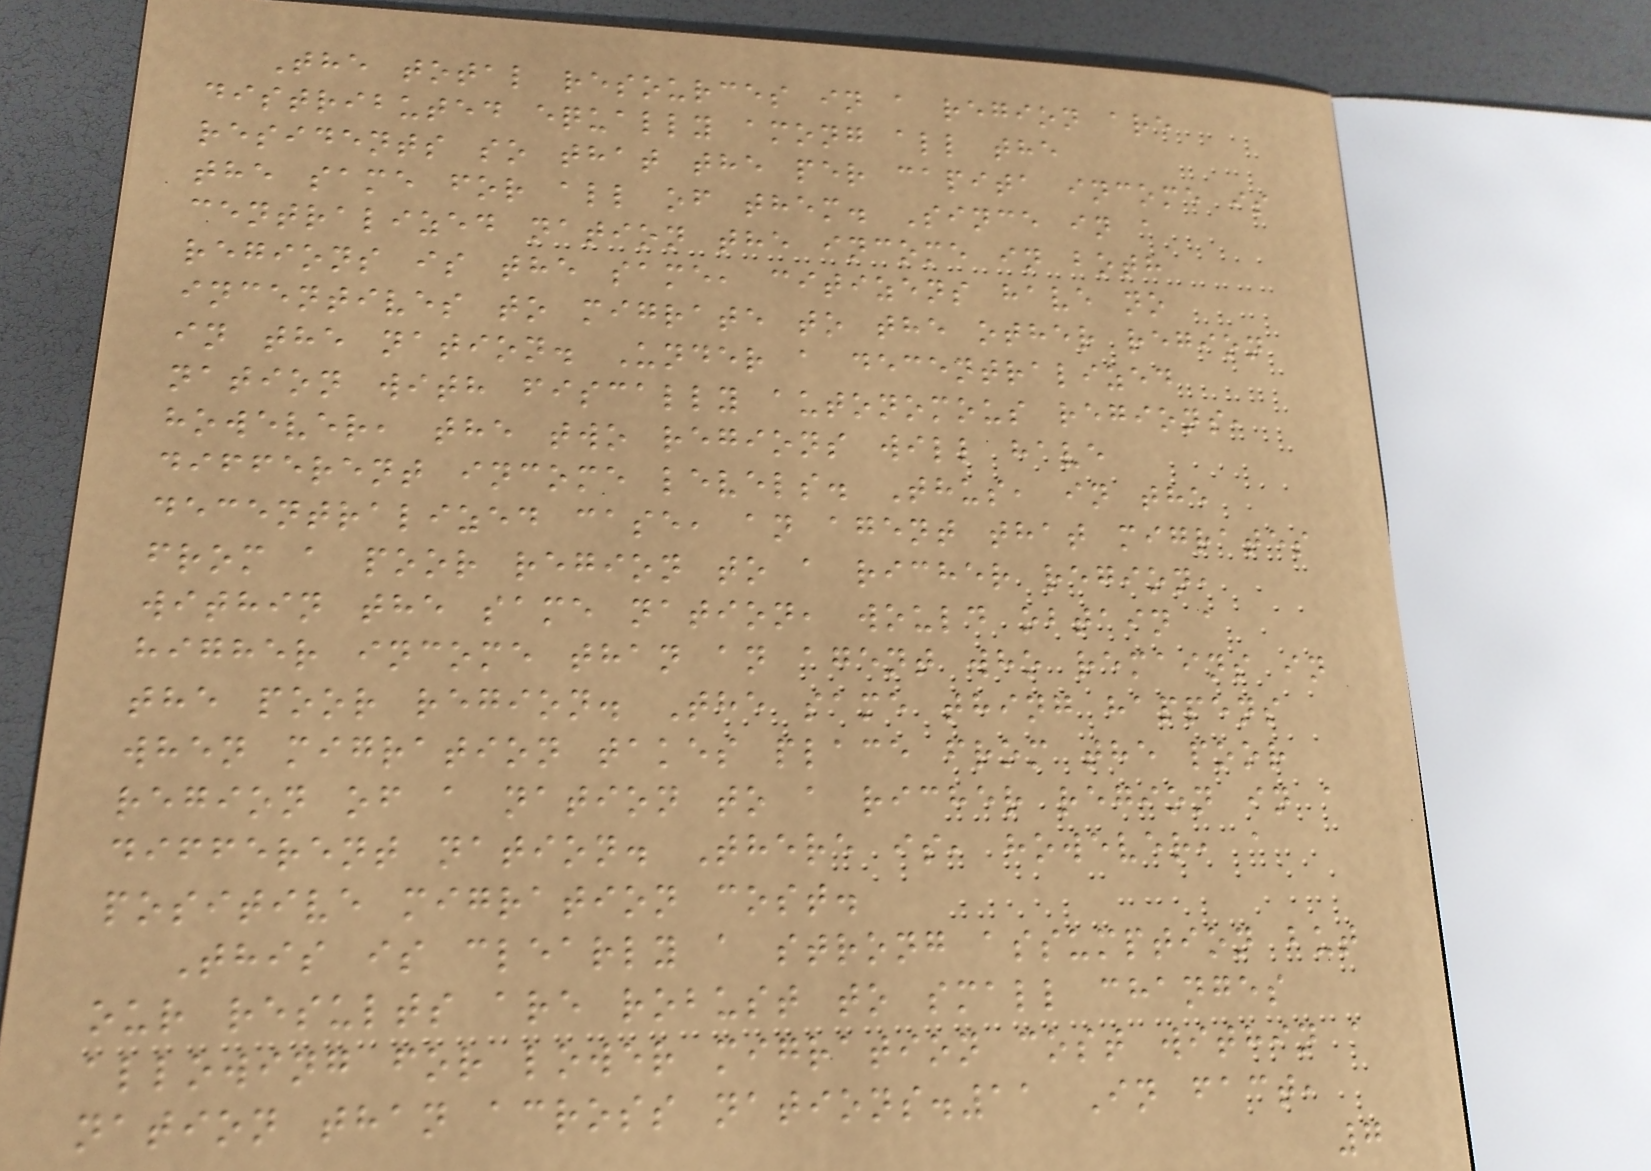The total resources in a region are
distributed equally among all the
residents so that the per capita income is
the same for all of them. Since in a
centralized nation the income in both
regions is the same, citizens have no
incentives to migrate to the other region
in the nation. Under a decentralized
nation with fiscally autonomous regions,
however, the two regions will have
different income levels. Thus, in the
decentralized case, an agent that migrates
from a poor region to a richer region,
within the same nation, would obtain a
higher income than an agent who remains in
the poor region. The same thing happens
when migration takes place from the poor
region of a nation to a richer region in a
different nation. There is, however, a
positive migration cost.
This is clearly a strong assumption but
our results are robust to small changes
allowing for lower migration cost within a
nation than across nations.11 In fact,
7
